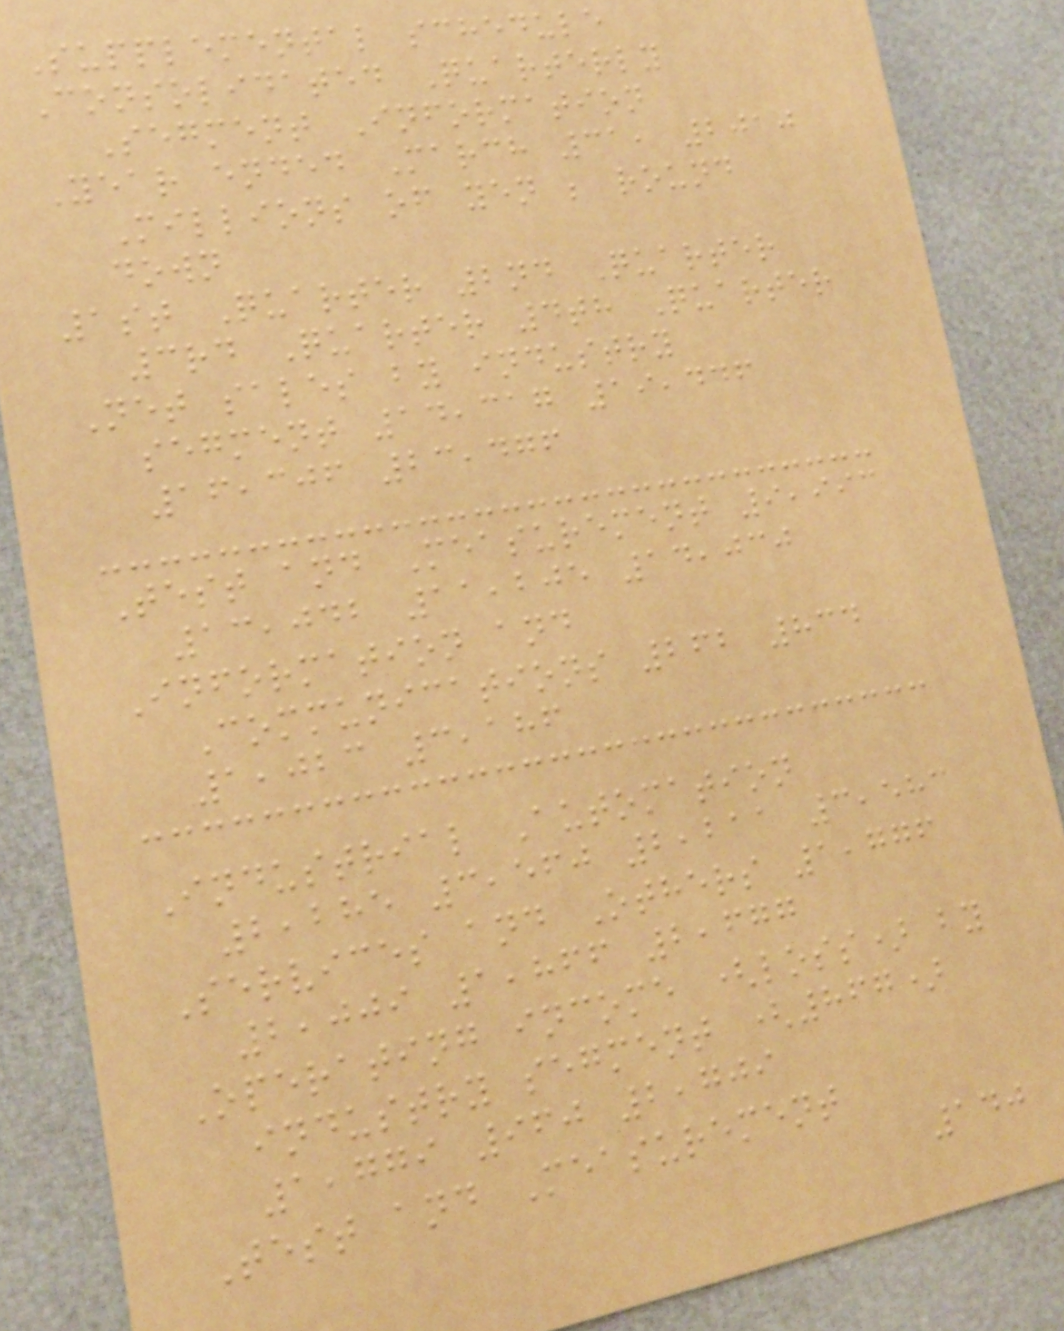Supplemental schedule
Consolidated Quarterly
Segment Information
Year ended March 31, 2010
Millions of yen ; round
down
1st Quarter 2nd Quarter
3rd Quarter 4th Quarter
Net sales by industry
segment 14,317 19,446
16,306 23,476
Test and Measurement 9,993
13,042 11,205 14,030
Information and
Communications 262 834
1,023 3,186
Industrial Automation
2,285 3,560 2,211 3,583
Services and Others 1,776
2,009 1,866 2,677
Operating income (loss) by
industry segment (867)
1,779 960 2,709
Test and Measurement
140
